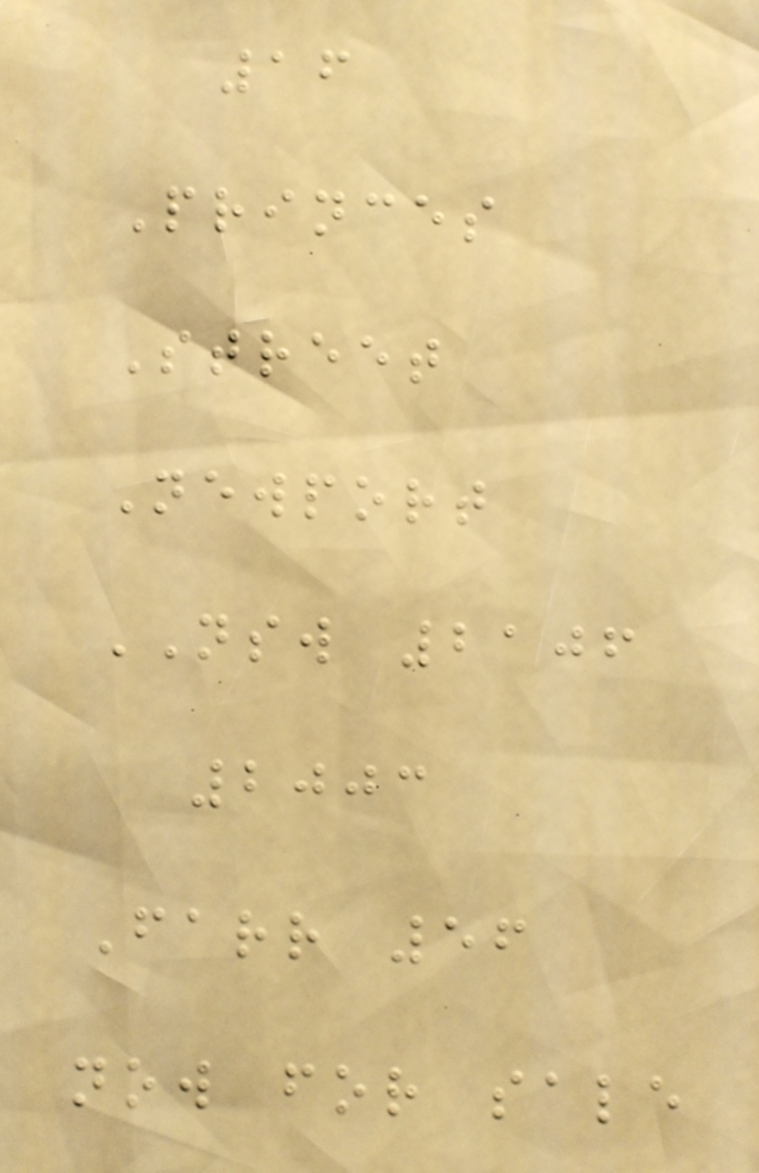16
Princes
Street
Newport
NSW 2106
2003
Farr 56
now for sale
